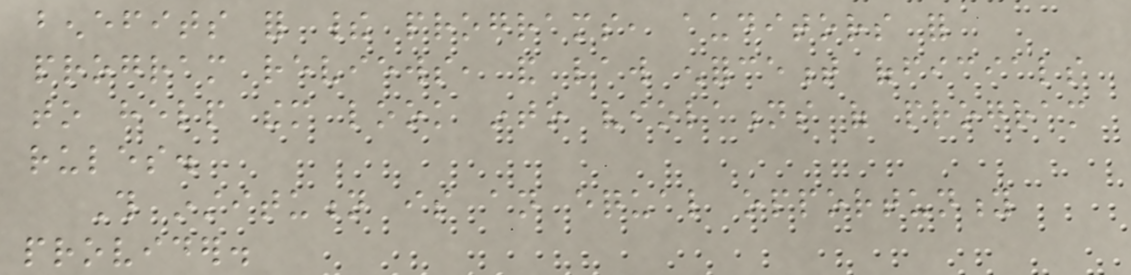benefits for their programs, auditors for
program reviews, and law enforcement officials
to help them look into violations of program
rules.
This institution is an equal opportunity
provider.
